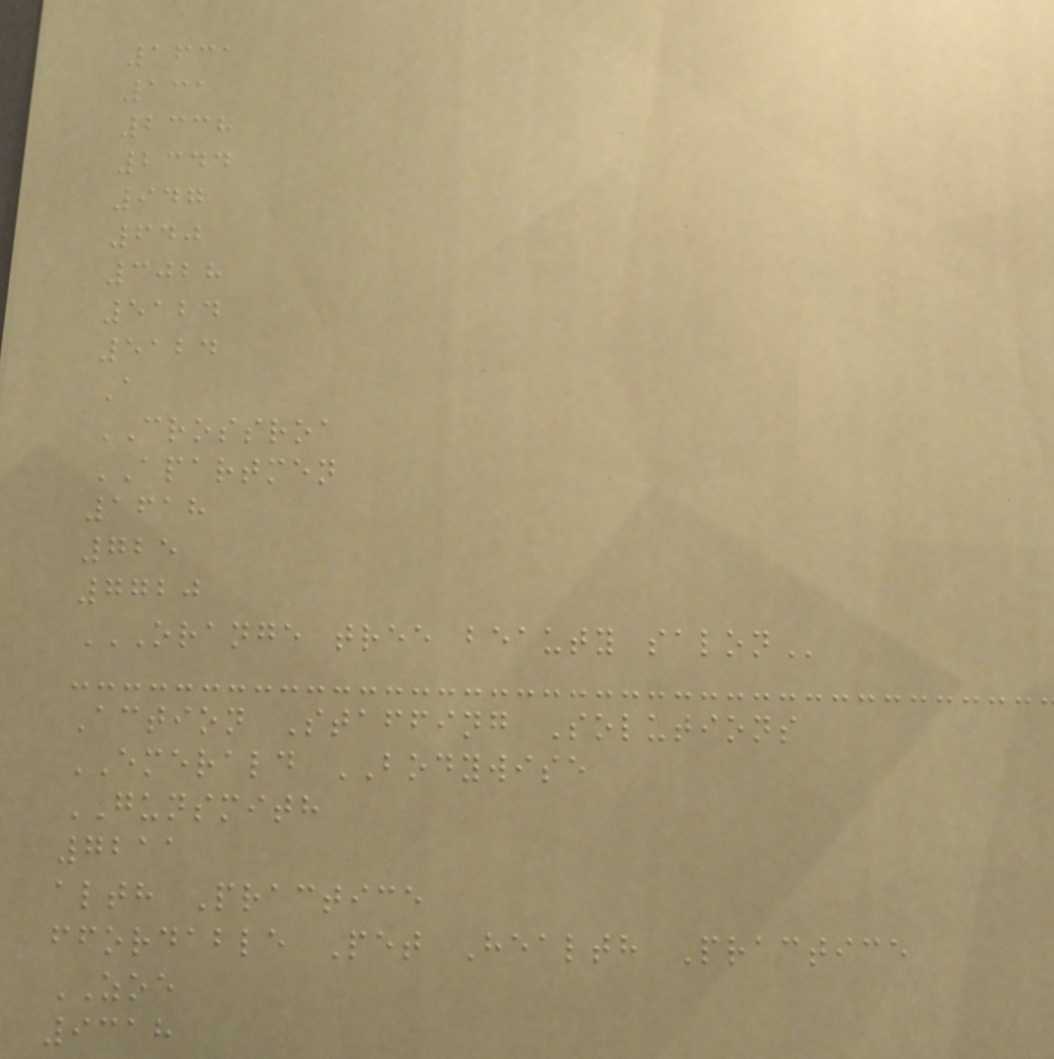1631
131
2338
2344
947
640
3028
5124
5124
A
CROSSROA
APARTMEN
1618
725
7720
ORANGE TREE BEAUTY SALON
Action Staffing Solutions
EMERALD BODYWISE
GUNSMITH
7211
alth Practice
ffordable Pet Health Practice
ZOE
9318
